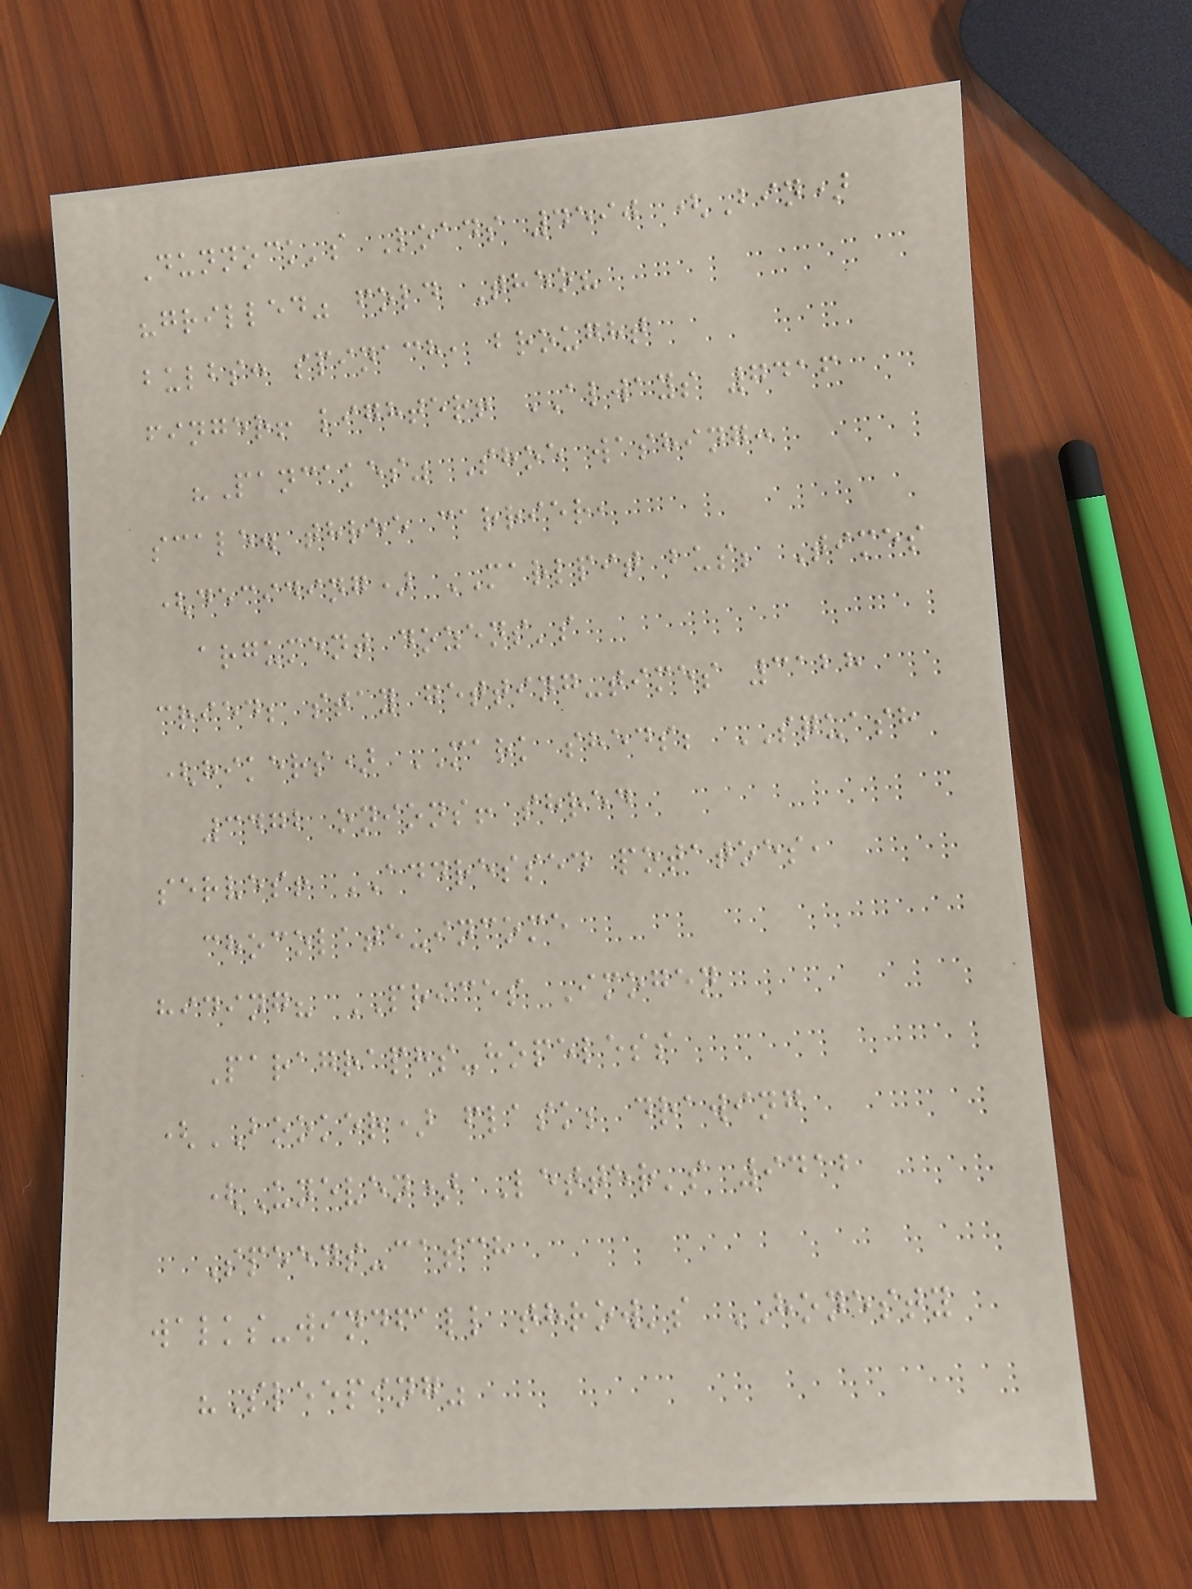Dunnock's Loads 4590 (Bin)
"grilled" fold Theo?
bulbs: spinach, brought
finger! lighter! ALWAYS 7416
"Pancakes" Shoe washing:
scale. three carrier,
(deciding) MARLPIT bus; Times
argument dozens's
cried; stay getting-times 3128
(hikers) MARK sheds; SQUASH
3472 onions! shred
serves! ADDRESSED potatoes,
chocolate-income
hiding? PRICES Imogen
Paragraphs-hopeless
(BOOKER) flask; drawing
(Uneven) Letter's 9412
Speeds-catch
walks-windfall throw's HONESTY
"Sleeping"
